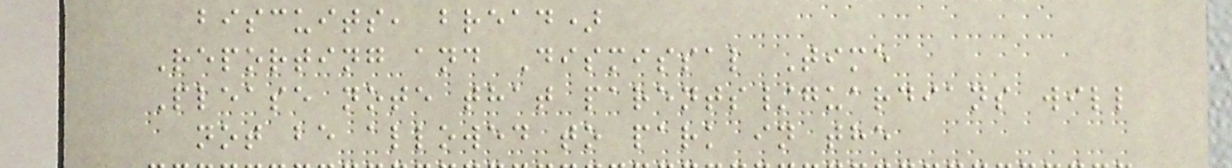biscuits, bread)
Reporting and Dismissal Time
Please note that parents/guardians will
not be allowed to park in the
